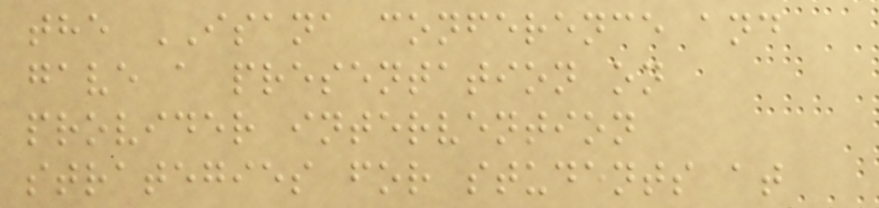the ISANA conference and
gave a presentation on
provider intervention
strategies for students at
